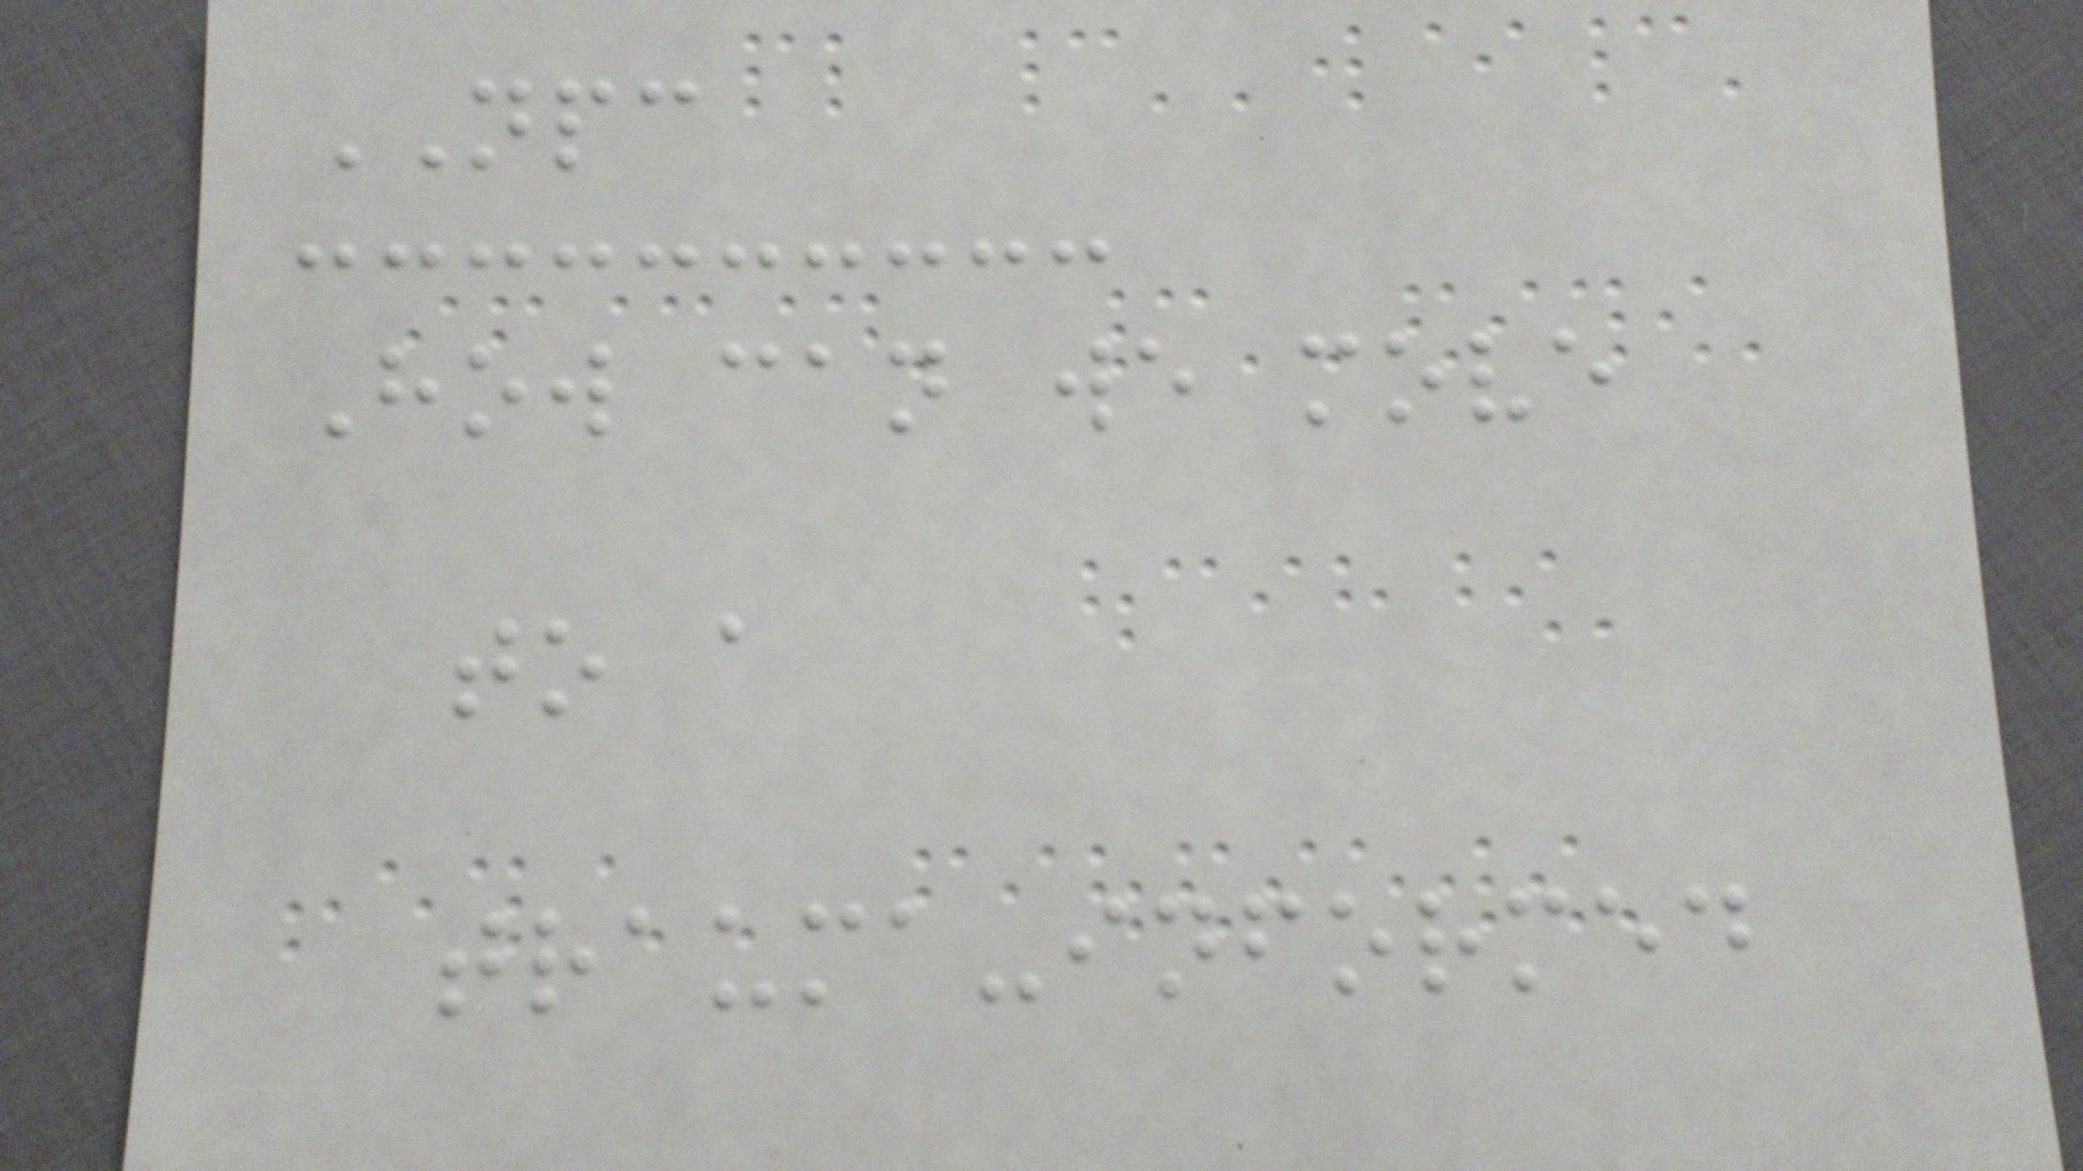NPC
How can we move
to a
trauma-informed
